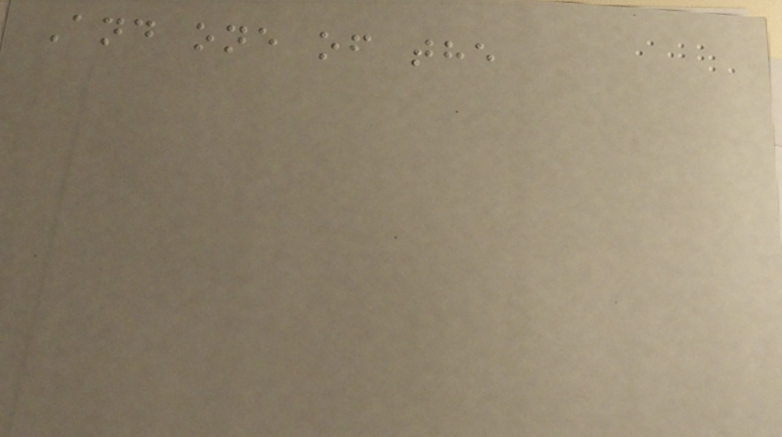And one of the
